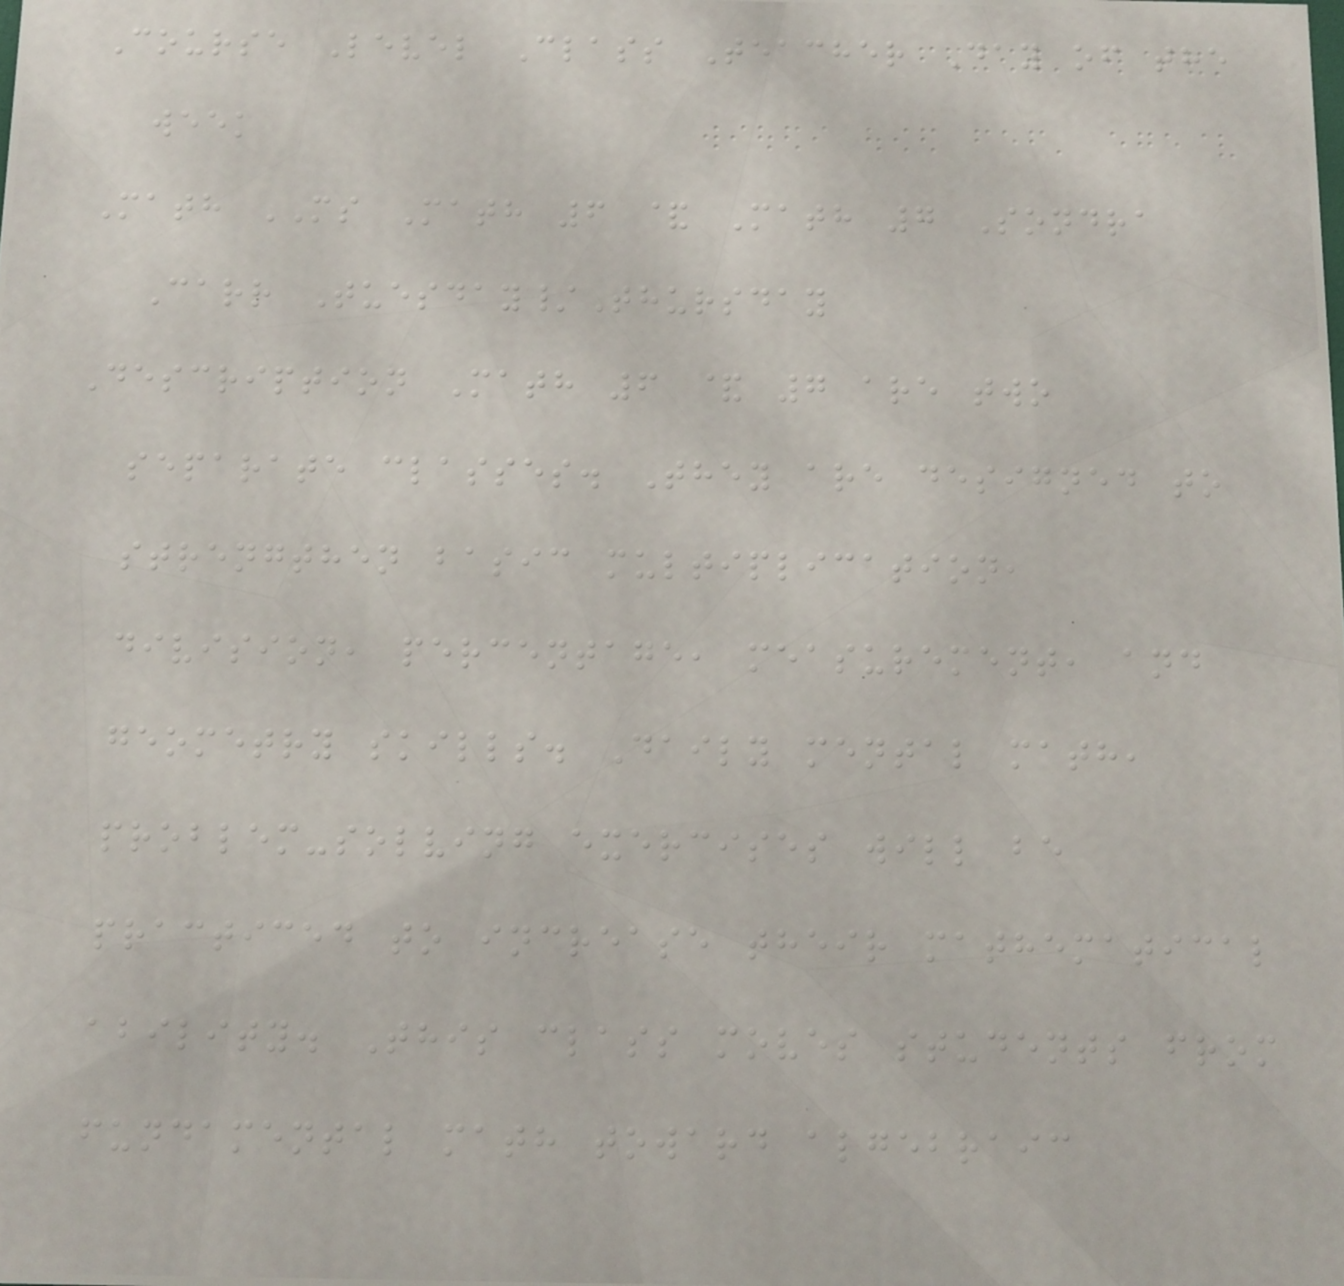Course Level Class Teacher Day of the
week
Math MS Math 6 & Math 7 Sondra
Carr Tuesday/Thursday
Description Math 6 & 7 are two
separate classes. They are designed to
strengthen basic multiplication,
division, percentage, measurement, and
geometry skills. Daily mental math,
problem-solving exercises will be
practiced to increase their mathematical
ability. This class moves students from
fundamental math toward algebraic
